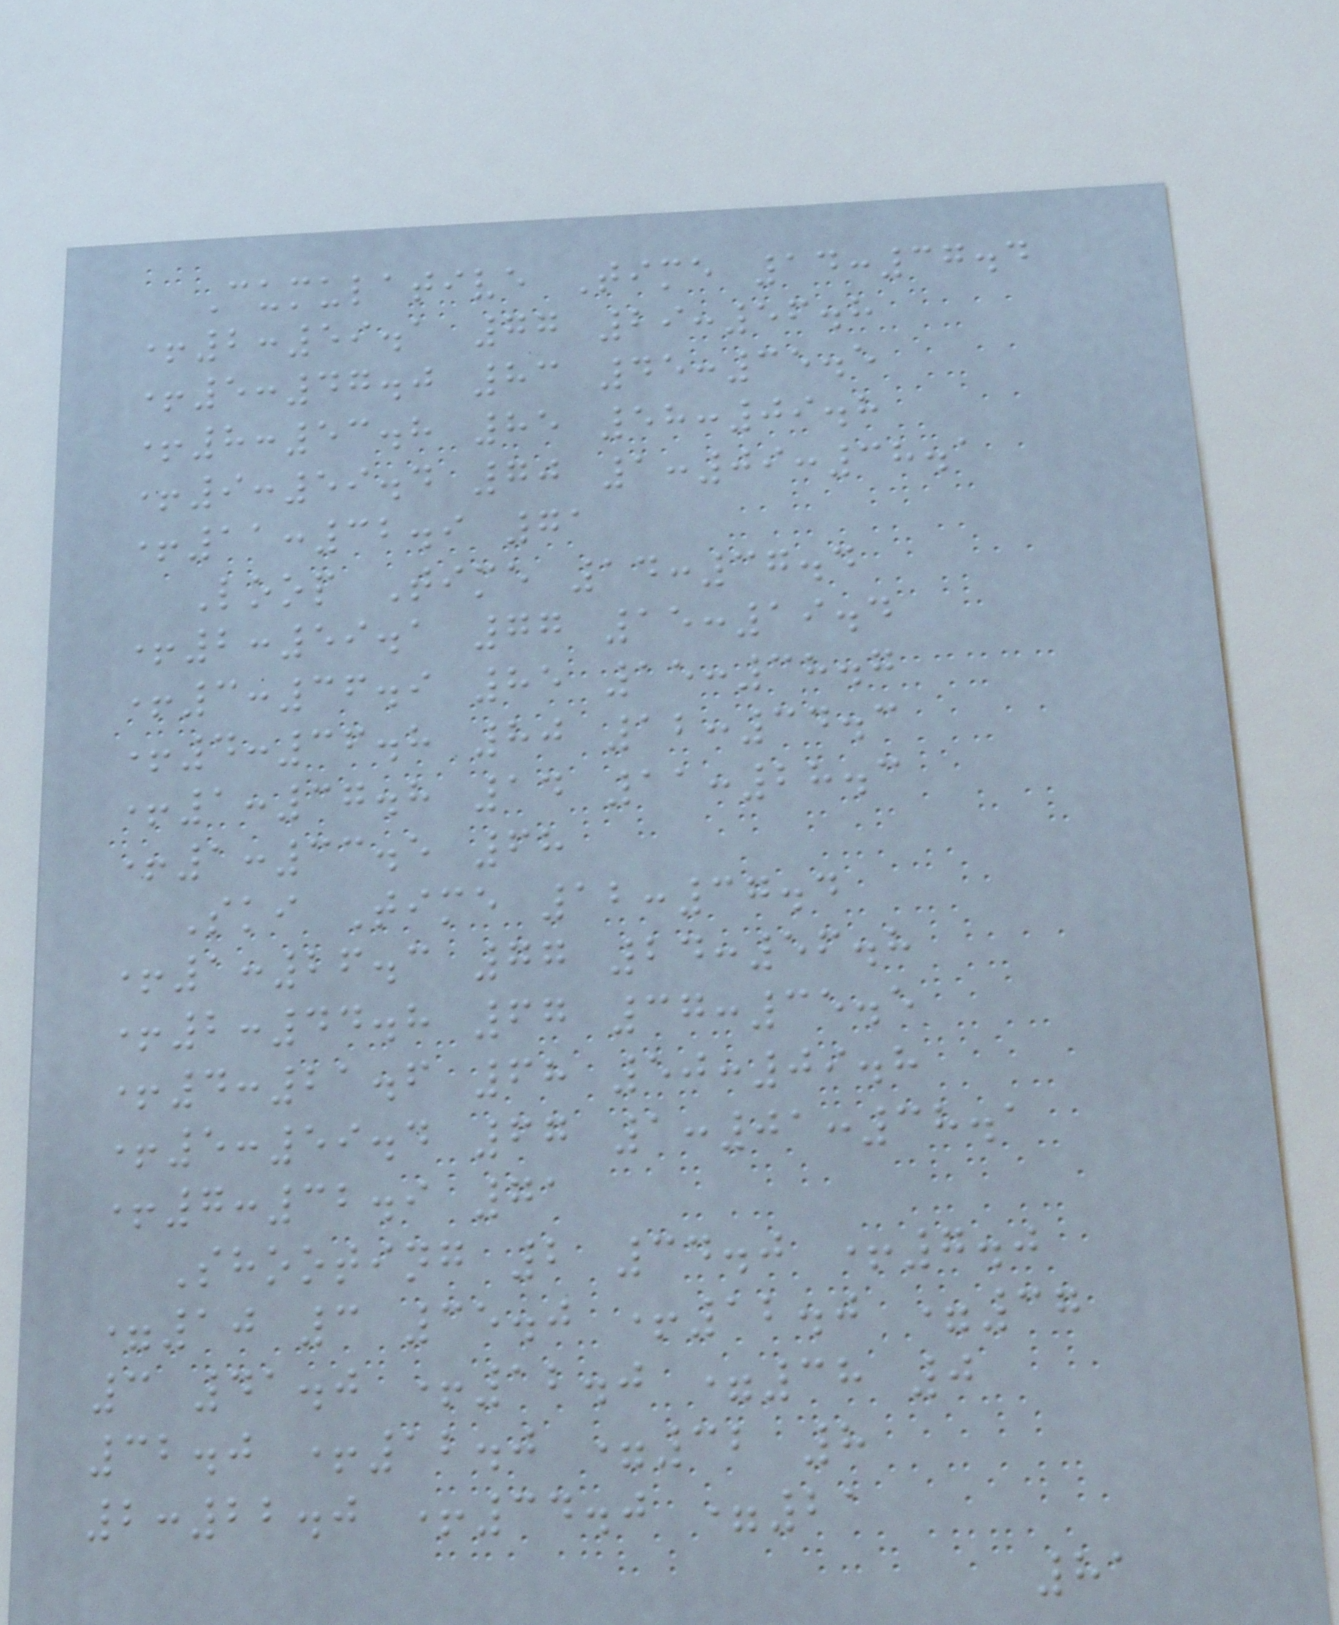Cumulative Time 14:37.4
+2:59.1 77 29:56.8
+5:47.0 83 45:35.5
+8:53.8 85 58:09.8
+9:59.4 70 1:09:38.1
+11:32.9 71
Loop Time 14:37.4
+2:59.1 77 15:19.4
+3:36.9 85 15:38.7
+4:36.8 80 12:34.3
+1:37.8 14 11:28.3
+1:33.5 68
Ski Time 12:37.4
+1:26.3 77 24:56.8
+2:44.8 67 37:35.5
+4:21.6 68 50:09.8
+5:59.4 67 1:01:38.1
+7:32.9 71
Shooting 2 34.0 +7.0
=10 3 35.0 +12.0 =37
3 41.0 +12.0 =38 0
32.0 +12.0 =32 8
2:22.0 +34.0 =21
81
